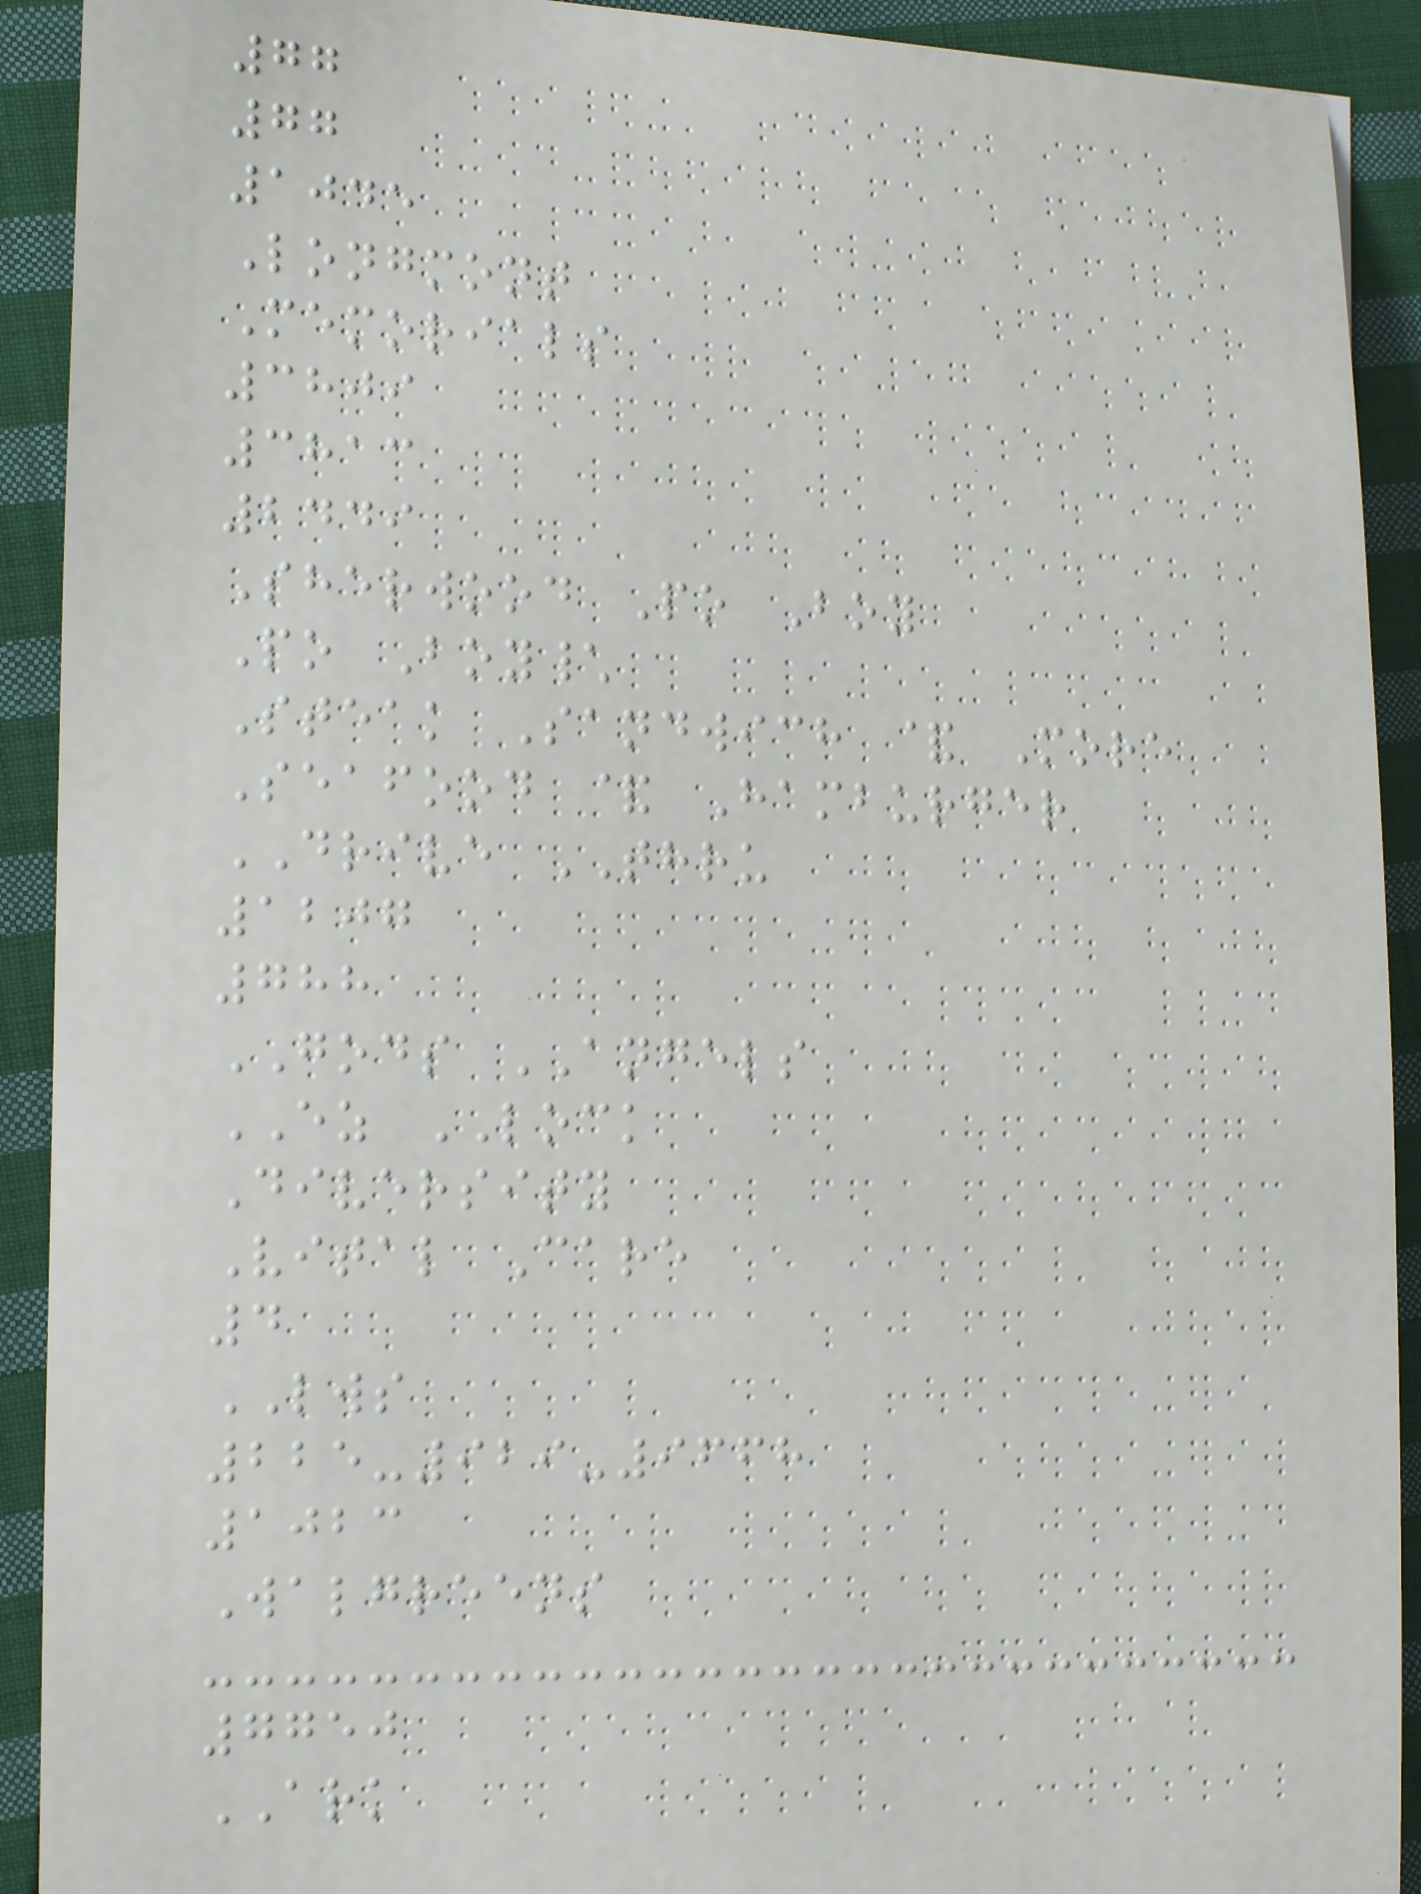77
77
1045
Longmont
Memorials
3809
3813
2449
Sherwood Po Boy
Po Boy\
Steak Sandwich & More
Seafood & Hamburger
DRIVE THRU
1207
788
GODS ANGELS
EZ LOCK
Diversity
Vital Care
4
LWS
225-929-9668
1023
Walgreens
7750
ARK
